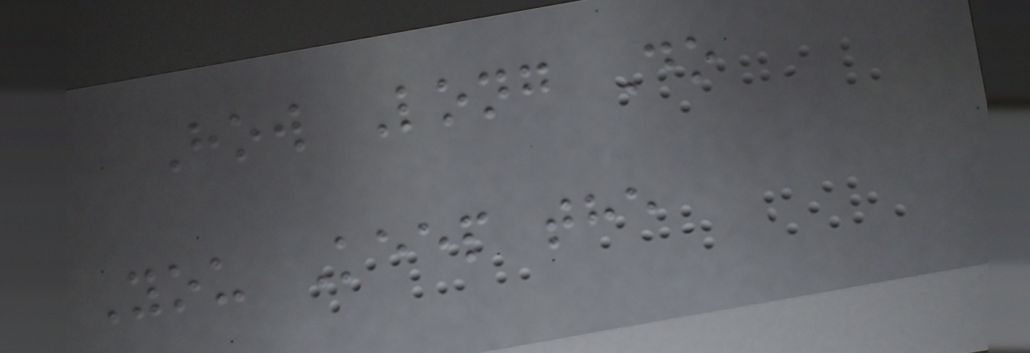How Long Do
You Keep the
